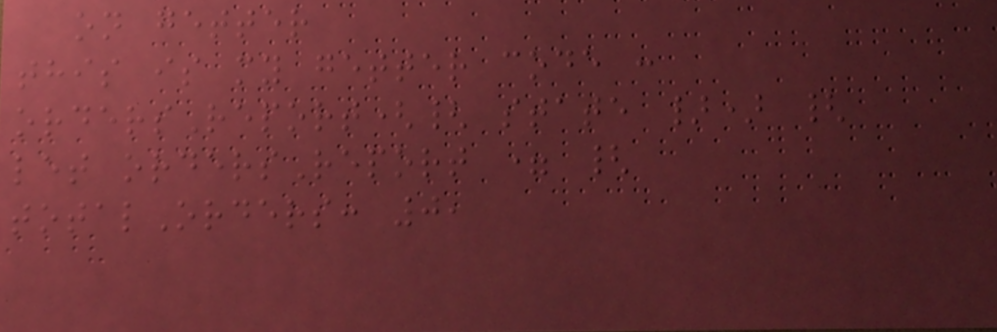on getter
this is my getter code :
ordersReport({ state }) {
let ordersReport = {
totalOrders: 0,
